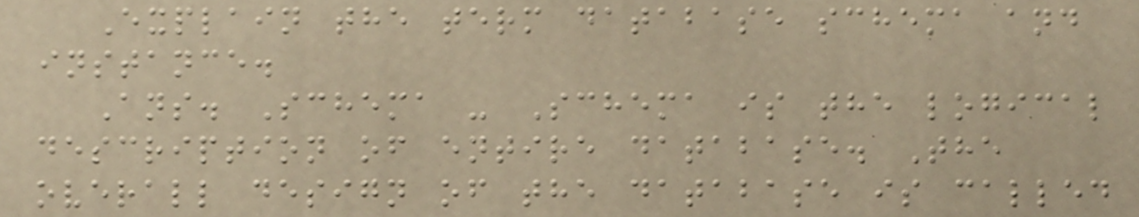Explain the term database schema and
instance.
Ans. Schema - Schema is the logical
description of entire database. The
overall design of the database is called
